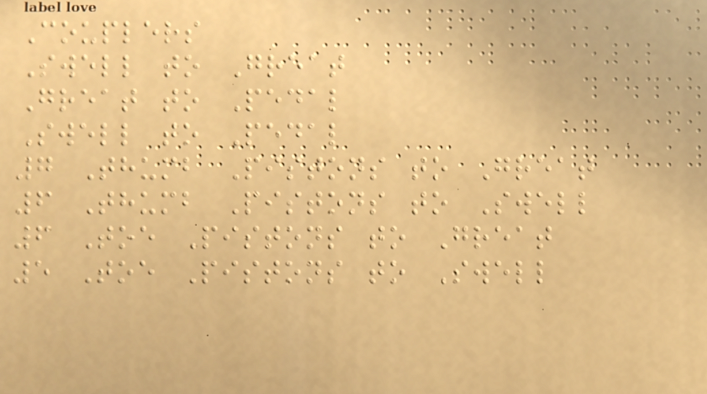Couplers
Swell to Great
Great to Pedal
Swell to Pedal
7 Thumb Pistons to Great
6 Thumb Pistons to Swell
6 Toe Pistons to Great
5 Toe Pistons to Swell
